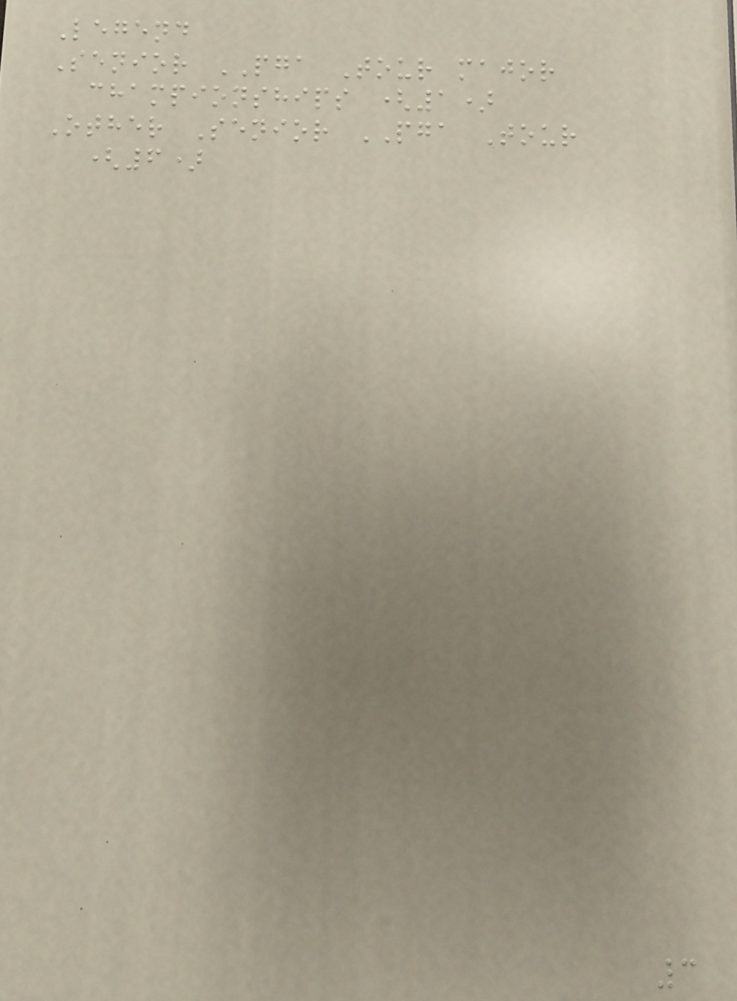Legend
Senior PGA Tour major
championships (1)
Other Senior PGA Tour
(6)
3
